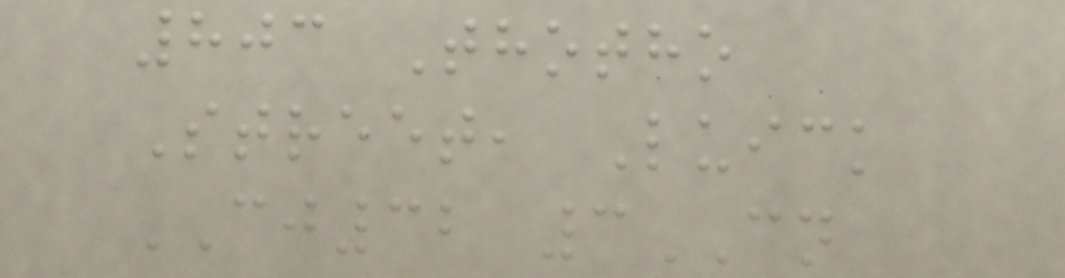803 Thotho
Street, Luick
CJ32 3CN
